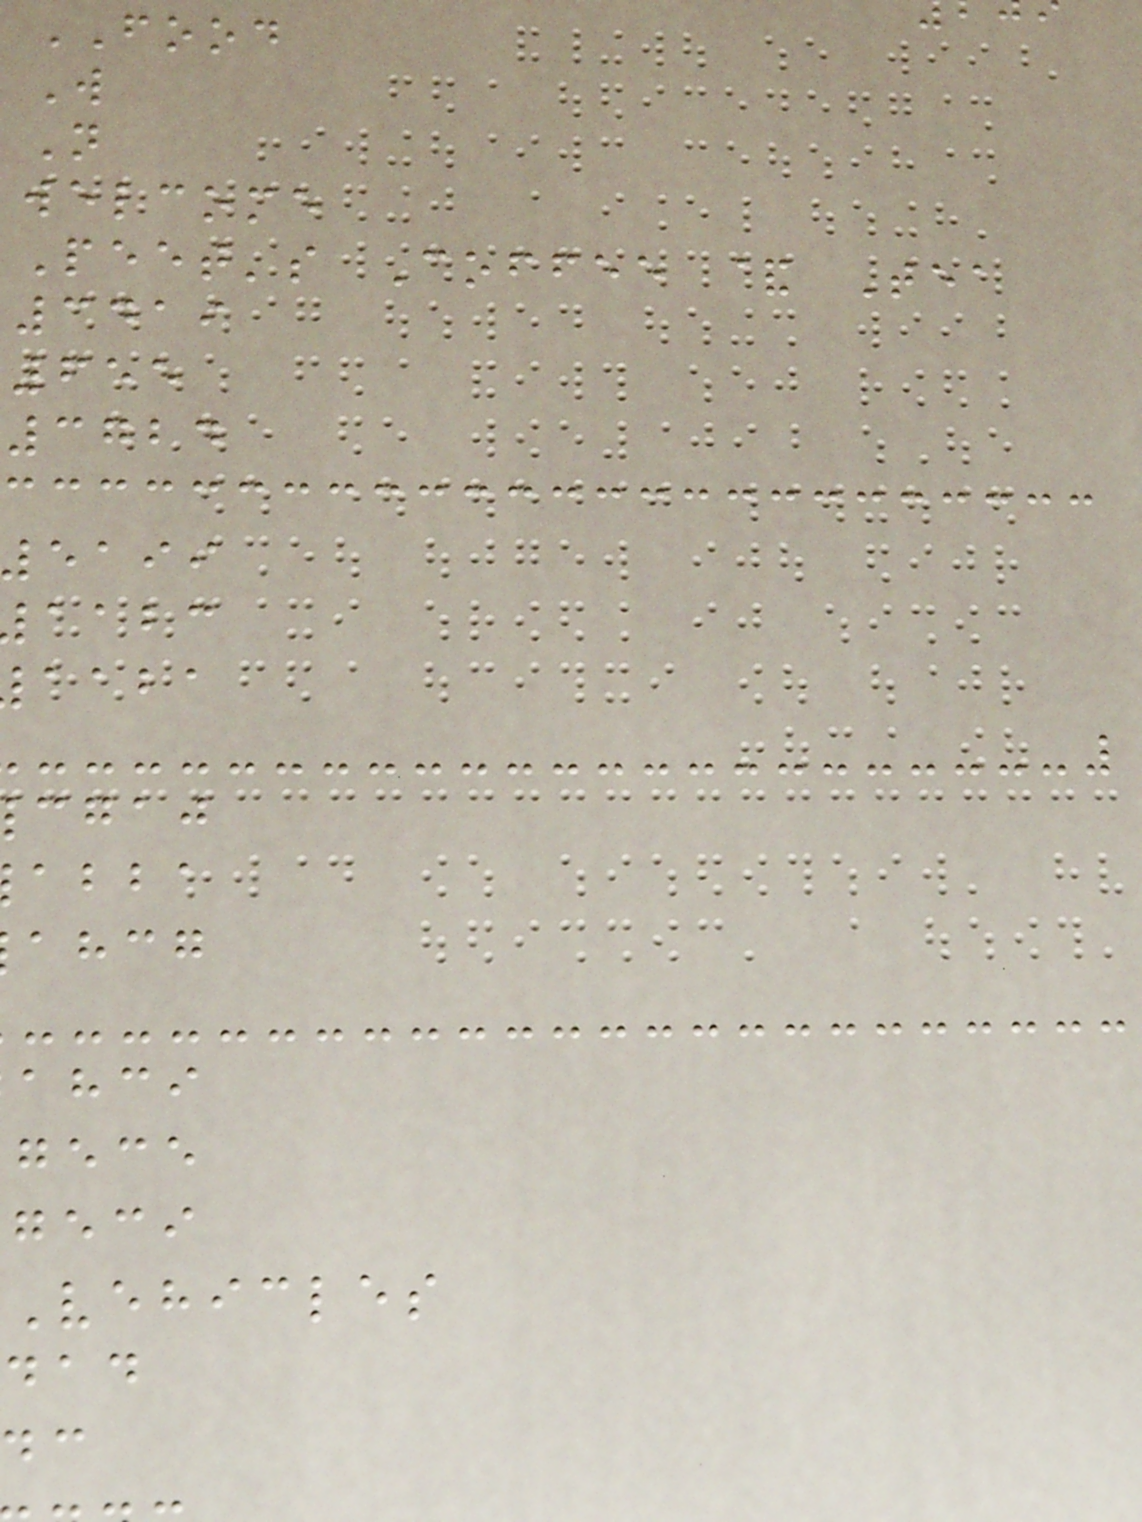FOOD
W
N
welcome
Peet's Coffee & Tea
3419
655
3724
eaii
aabc
aaba
cgaj
abba
ahcg
ahci
gece
geci
vehicles
